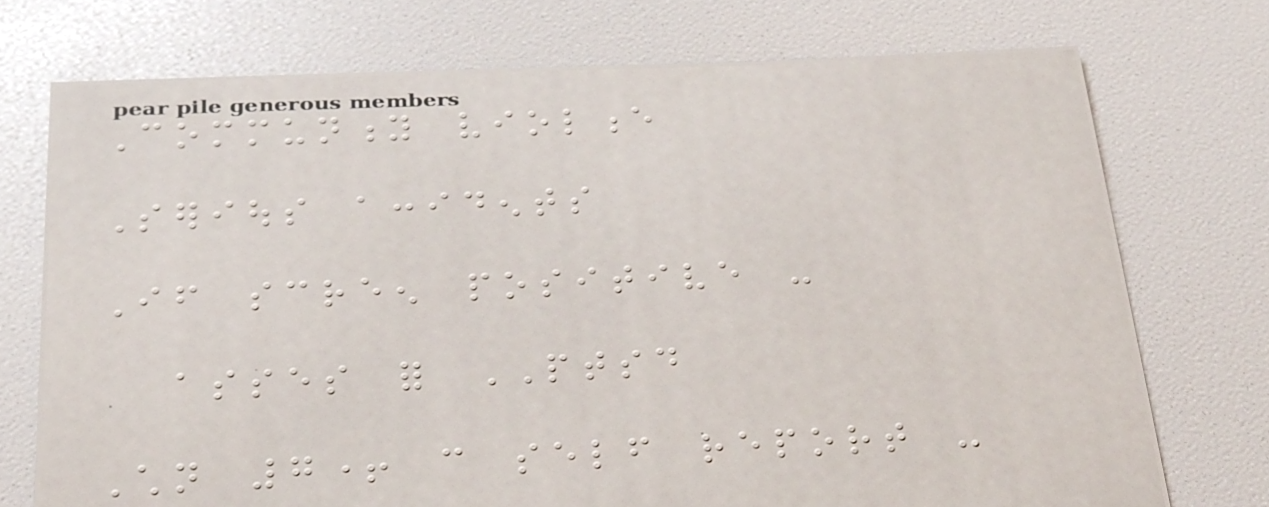Community violence
Serious accidents
If screen positive -
asses for PTSD
Children 7+ can self report -
